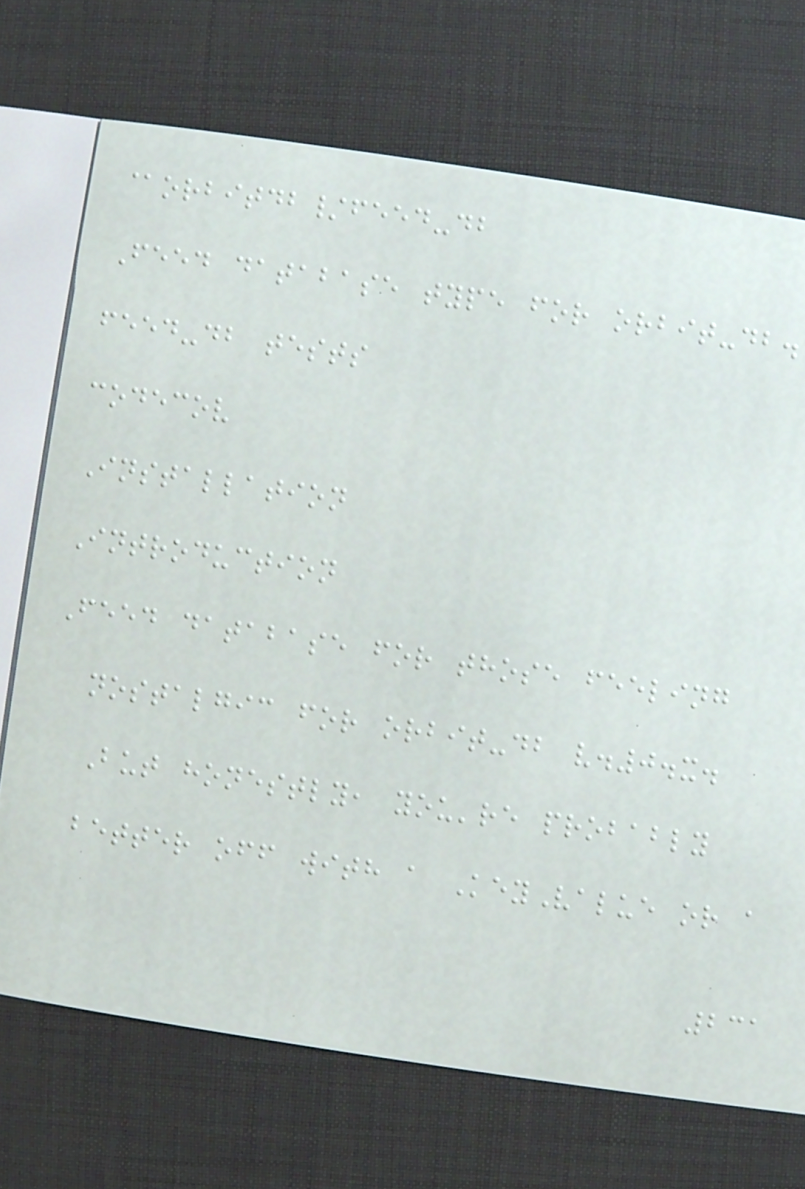@orbitdb/feed-db
Feed database type for orbit-db.
feed-db tests
codecov
Installation
Introduction
Feed database for those feeling
nostalgic for orbit-db v.0.x.
But honestly, you're probably
better off with a KeyValue or a
231
